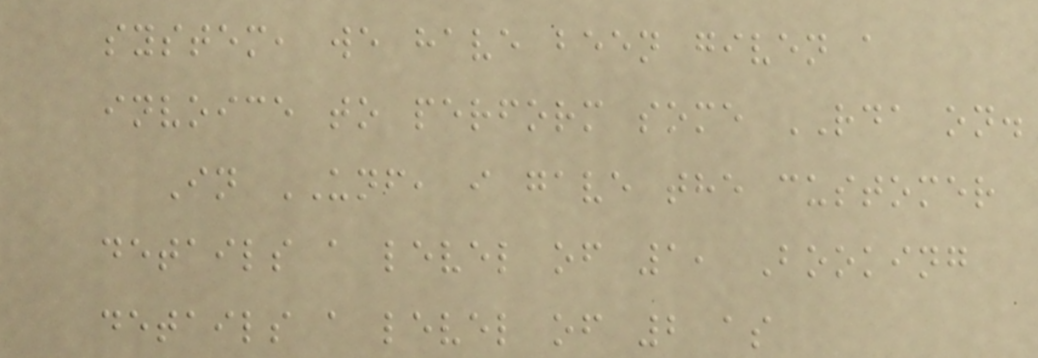system, we have been given a
invoice to perform some RDA on.
In UNF, i gave the customer
details a level of 1, Booking
details a level of 2 as
